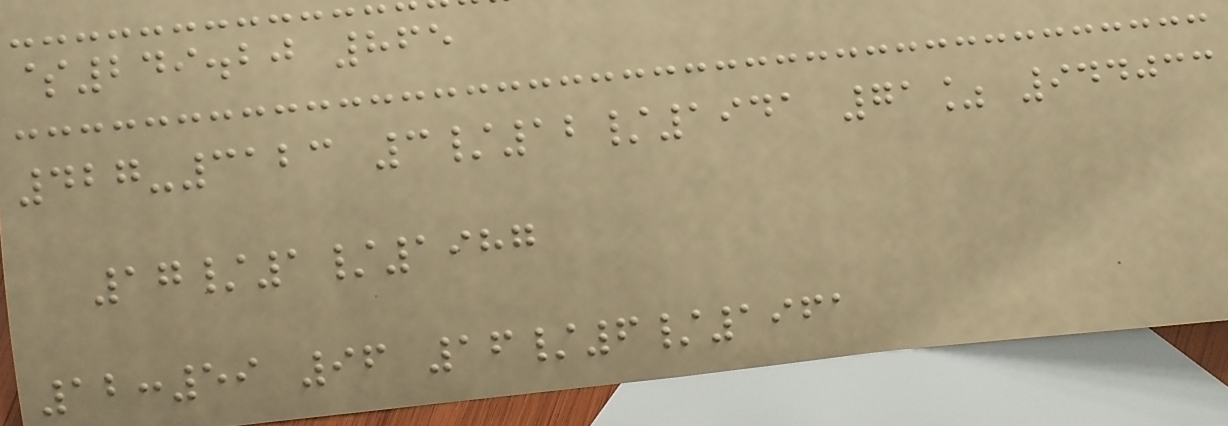$249.20 865
427-3123 3/12/1941 71% 944033
17/1/1987
12:59 96 16/6/1961
